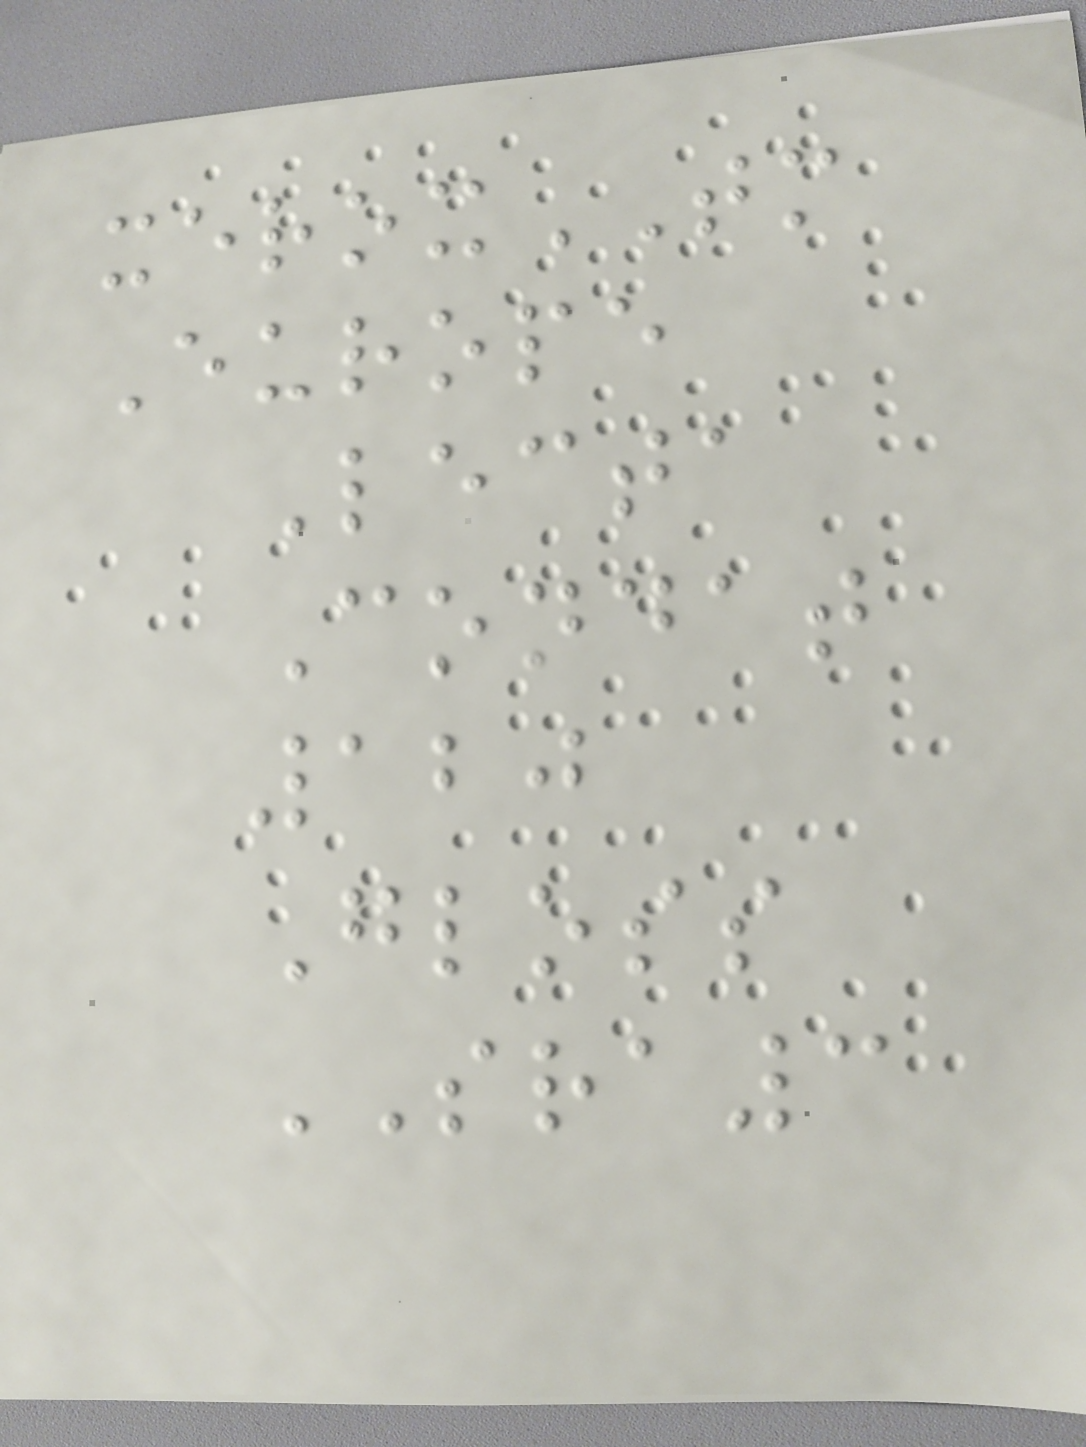xeroxTM
Europe
Lecta
Condat
120
Gloss
SRA3
